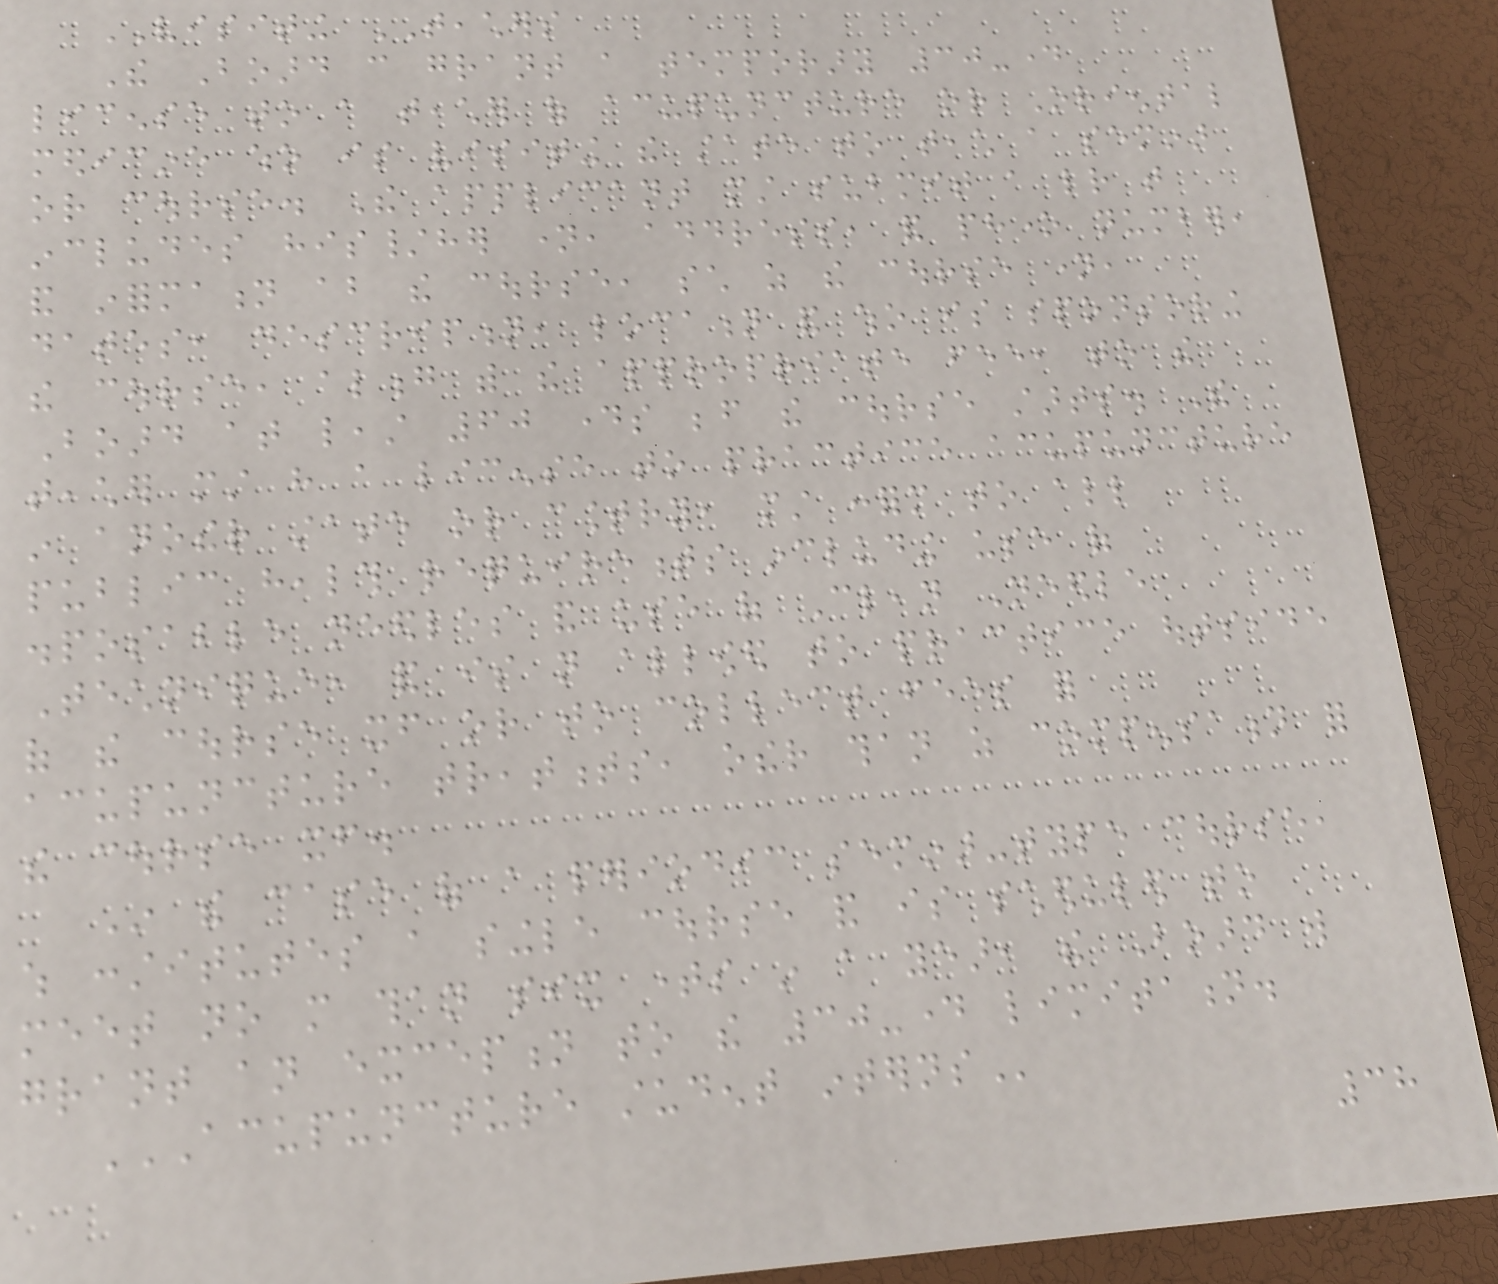VISITING TEACHERS
The Board can grant a temporary 30-day
license to a teacher of acupuncture or Oriental
medicine who is visiting the state to teach a seminar
or course. The applicant must submit a letter that
includes his/her name, address, and phone number,
and information about the course, such as the course name,
dates, description, location and who is sponsoring
the course, along with the appropriate fee, to the
Board at least 60 days before the course starts. The
teacher must have a license to practice acupuncture
in another state or country, must conform to all
public health requirements including use of
disposable needles and use of Clean Needle
Technique, and is not allowed to practice outside
of the course itself or to collect fees for
acupuncture treatments, other than as compensation for
the course itself.
In the case of a periodic seminar-type course,
which constitutes a single course and is scheduled to
meet no more than six times in a year, the Board will
grant an exception to the 30-day limitation.
ACUPUNCTURE STUDENT INTERNS
38
